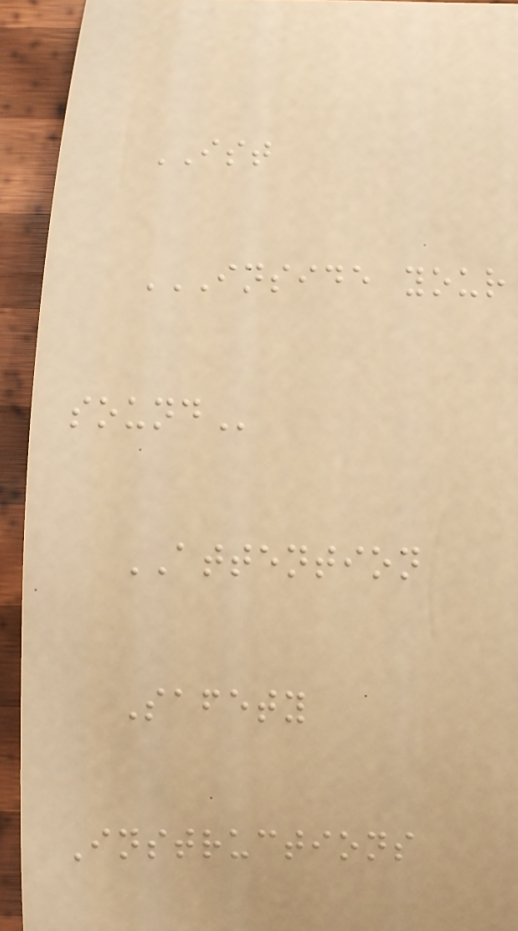IST
INSIDE YOUR
SOUND
ATTENTION
Safety
Instructions
